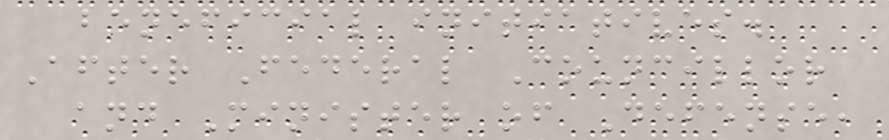beneficial initiatives.
After Federal Councillor
and Minister of Defense,
